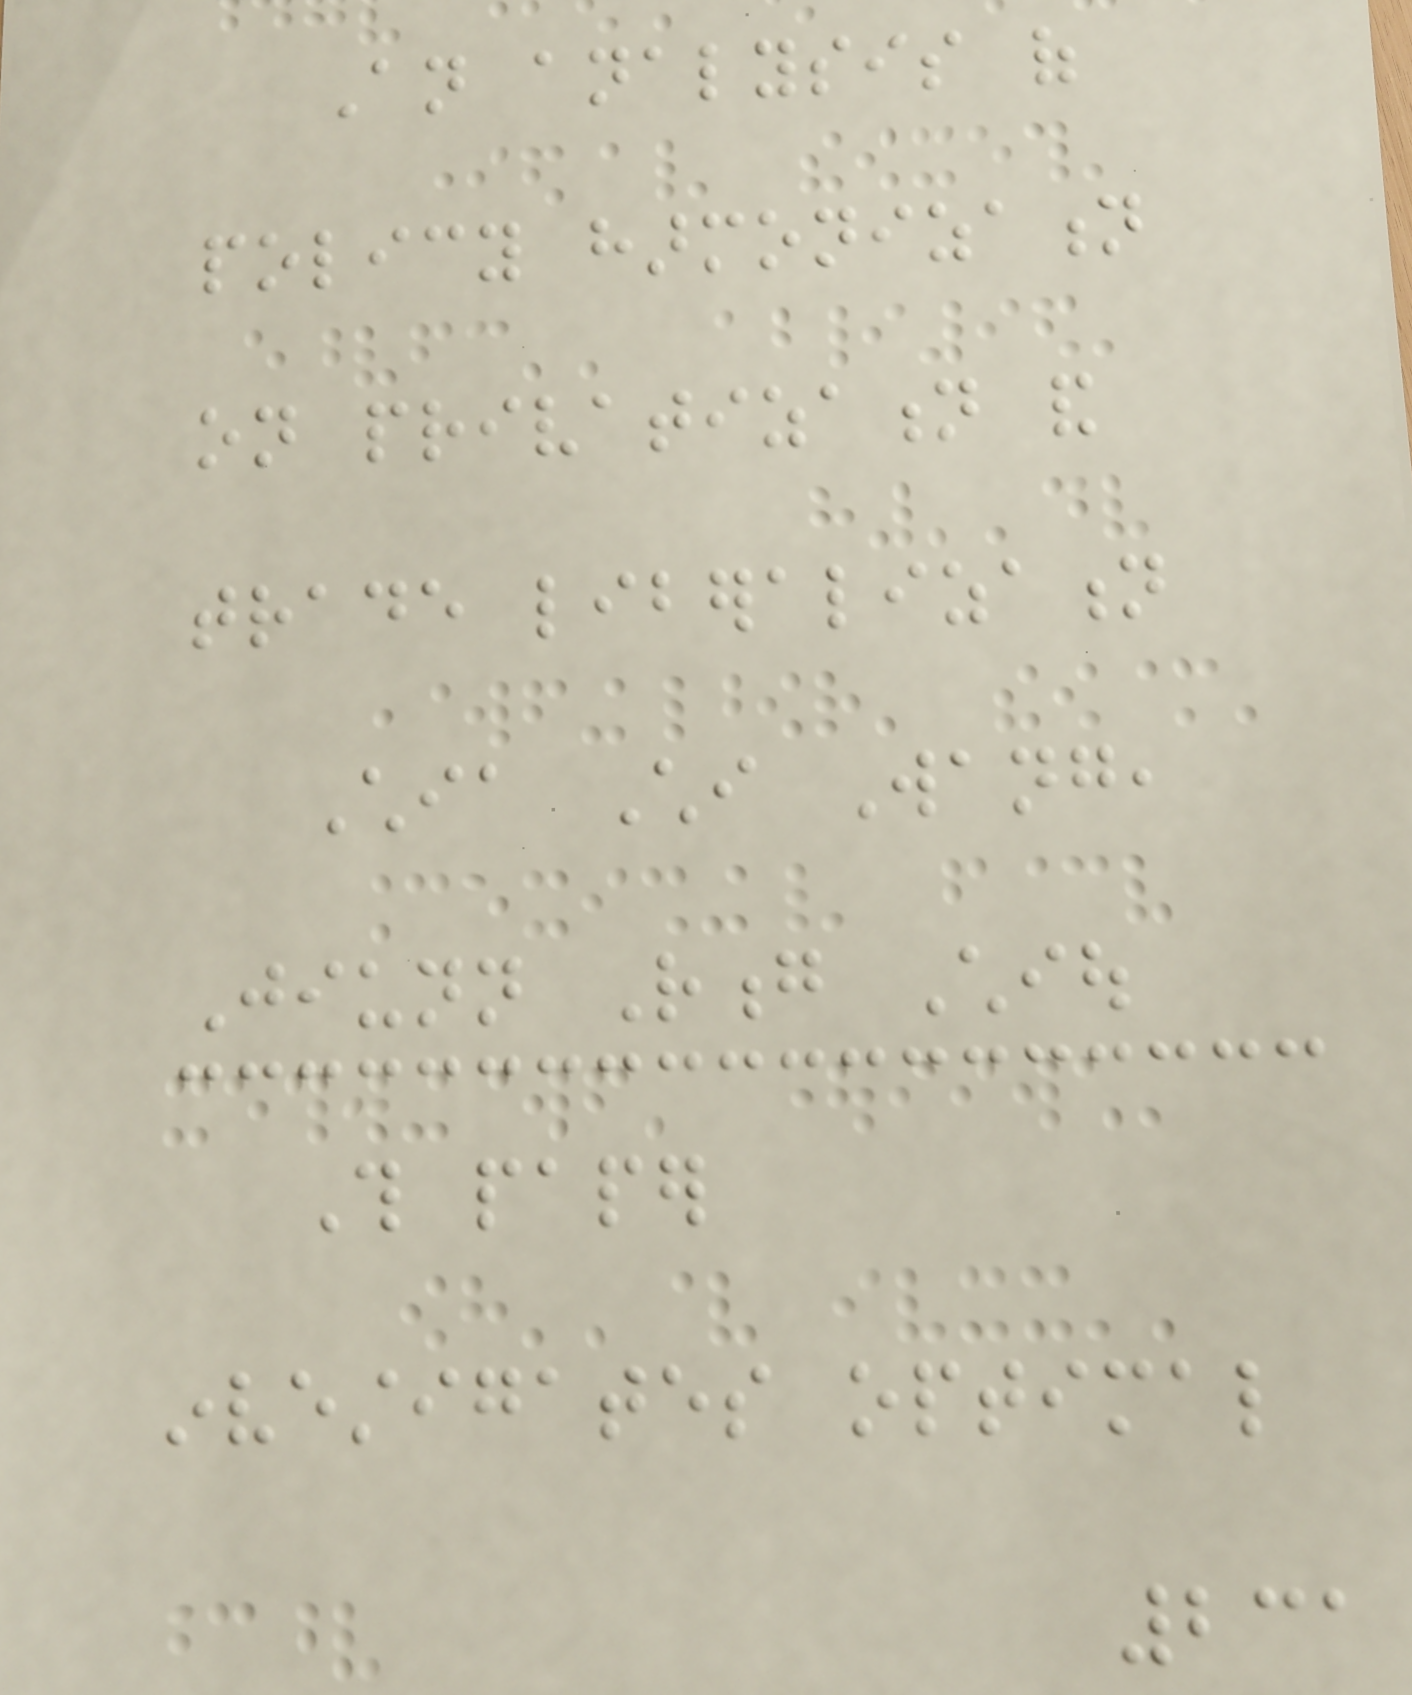An analysis of
policy harmonization
on privatization and
trade liberalization
Chia Chi Wang,
Jiunn Rong Chiou
This paper
investigates optimal
231
